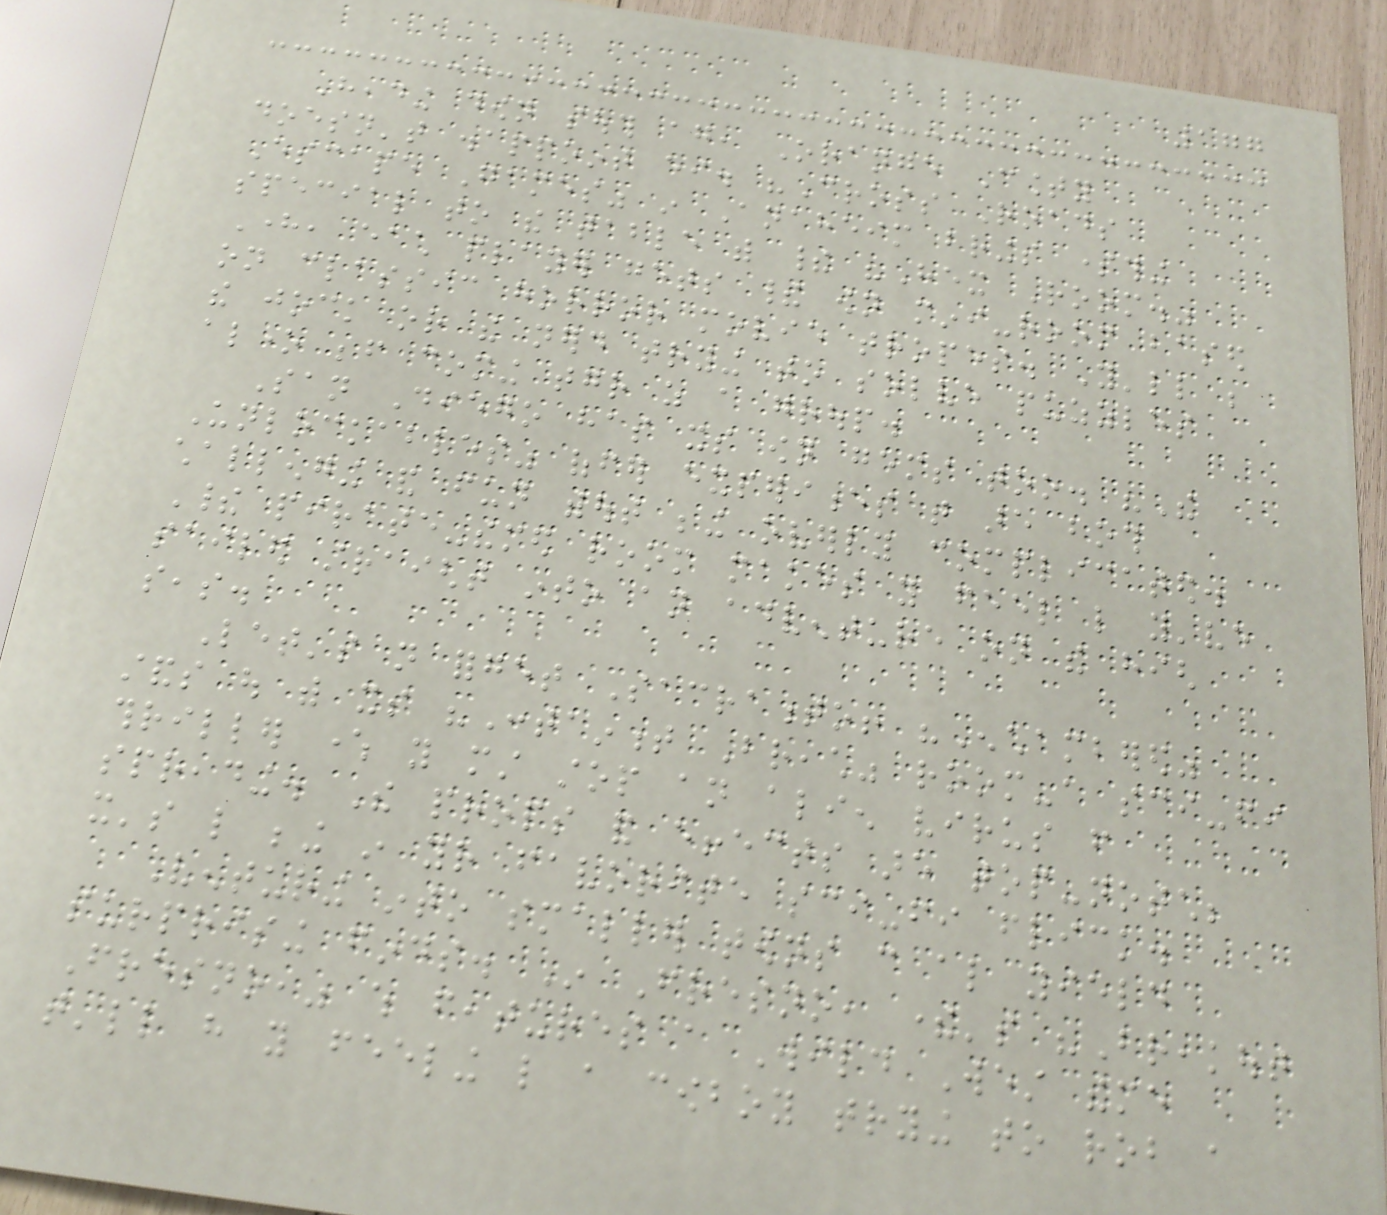177
Heading down south again, Orange County
doesn't disappoint either. "Cross Roads
Escape Games" in Anaheim brings something
special to the table with their "Hex Room."
Here, each player gets their own mini-room based
on classic horror movie tropes. You'll be
the jock or the nerd trying to solve puzzles
alone before coming together as a group.
San Diego has its own gems too. "The
Unlockables" offer experiences that are both
challenging and fun without being overly complicated.
Their pirate-themed room makes you feel like you've
sailed straight into an adventure on the high
seas.
Let's not forget Sacramento! "Enchambered"
stands out with its "Containment Breach" room-a sci-fi
thriller where you must stop an alien virus from
spreading. The props and effects are top-notch;
it's like being in your favorite sci-fi flick.
Venturing into smaller towns can also yield
surprising finds. In Fresno, there's "Breakout
Fresno," which features a Wild West theme
that'll have you feeling like a cowboy trying to rob a
